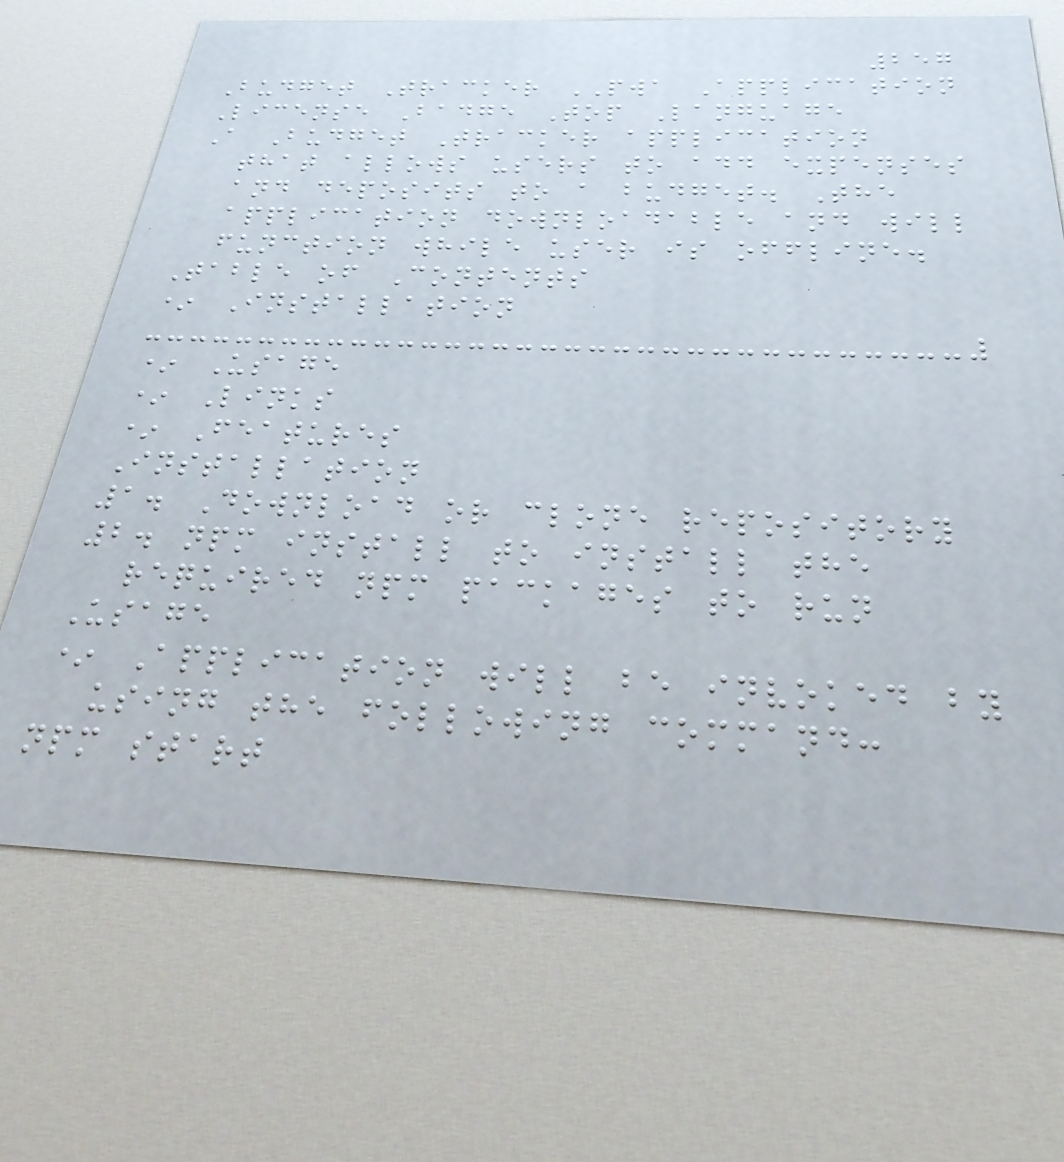257
Budget Tracker PWA Application
License Badge Top Language
A Budget Tracker application
that allows users to add expenses
and deposits to a budget. The
application downloadable and will
function while user is offline.
Table of Contents
* Installation
* Usage
* Links
* Features
Installation
1. Download or clone repository
2. npm install to install the
required npm packages to run
Usage
* Application will be invoked by
using the following command:
npm start
